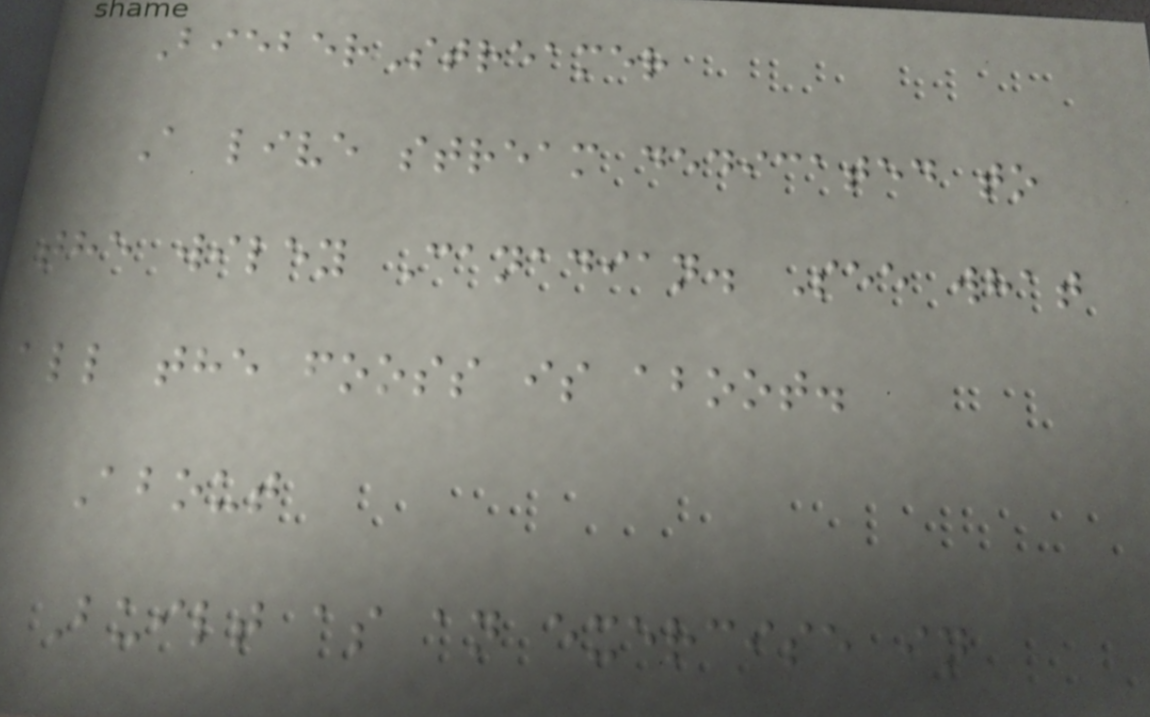BieberStreamer
A live stream dedicated to
the wiley Canadian. See what
all the fooss is aboot.
About
Built as an exercise in
